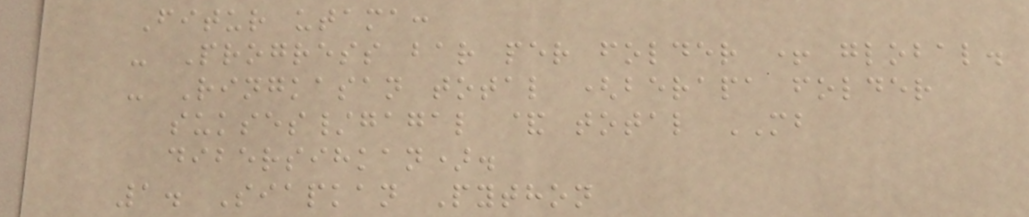Fitur utama:
- Progress bar per folder + global.
- Ringkasan total (berapa folder
sukses/gagal & total MB
dibersihkan).
1. Siapkan Python
